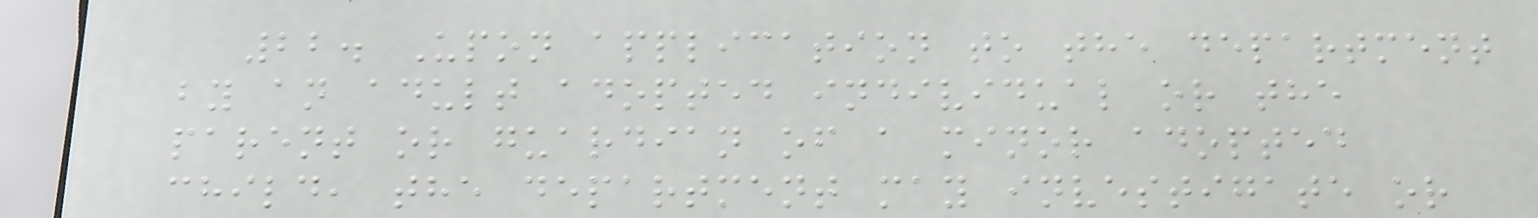22. Upon application to the department
by an adult adopted individual or the
parent or guardian of a minor adopted
child, the department may investigate or
